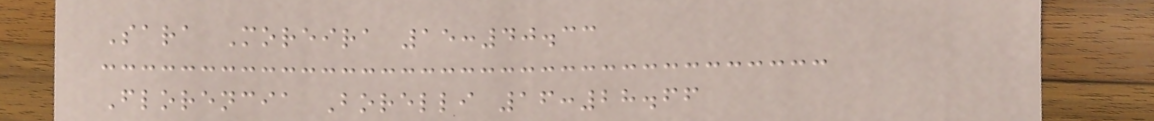Sara Moreira 15:40.33
Florencia Borelli 16:28.66
